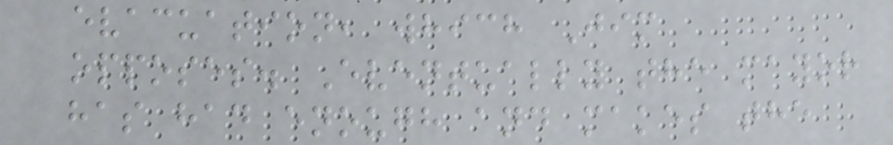evacuation, which Jim
opposes. Eventually the mayor
has had enough and makes the
